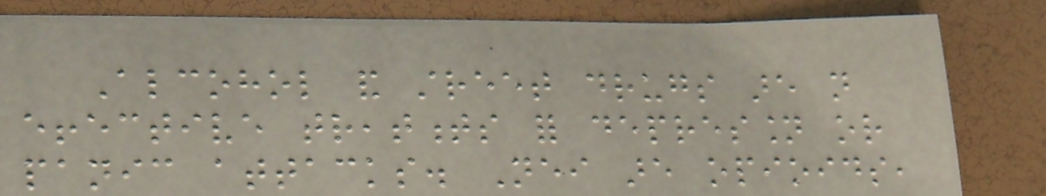Alcohol and street drugs are not
effective treatments for depression or
panic attacks. Neither are opioids,
